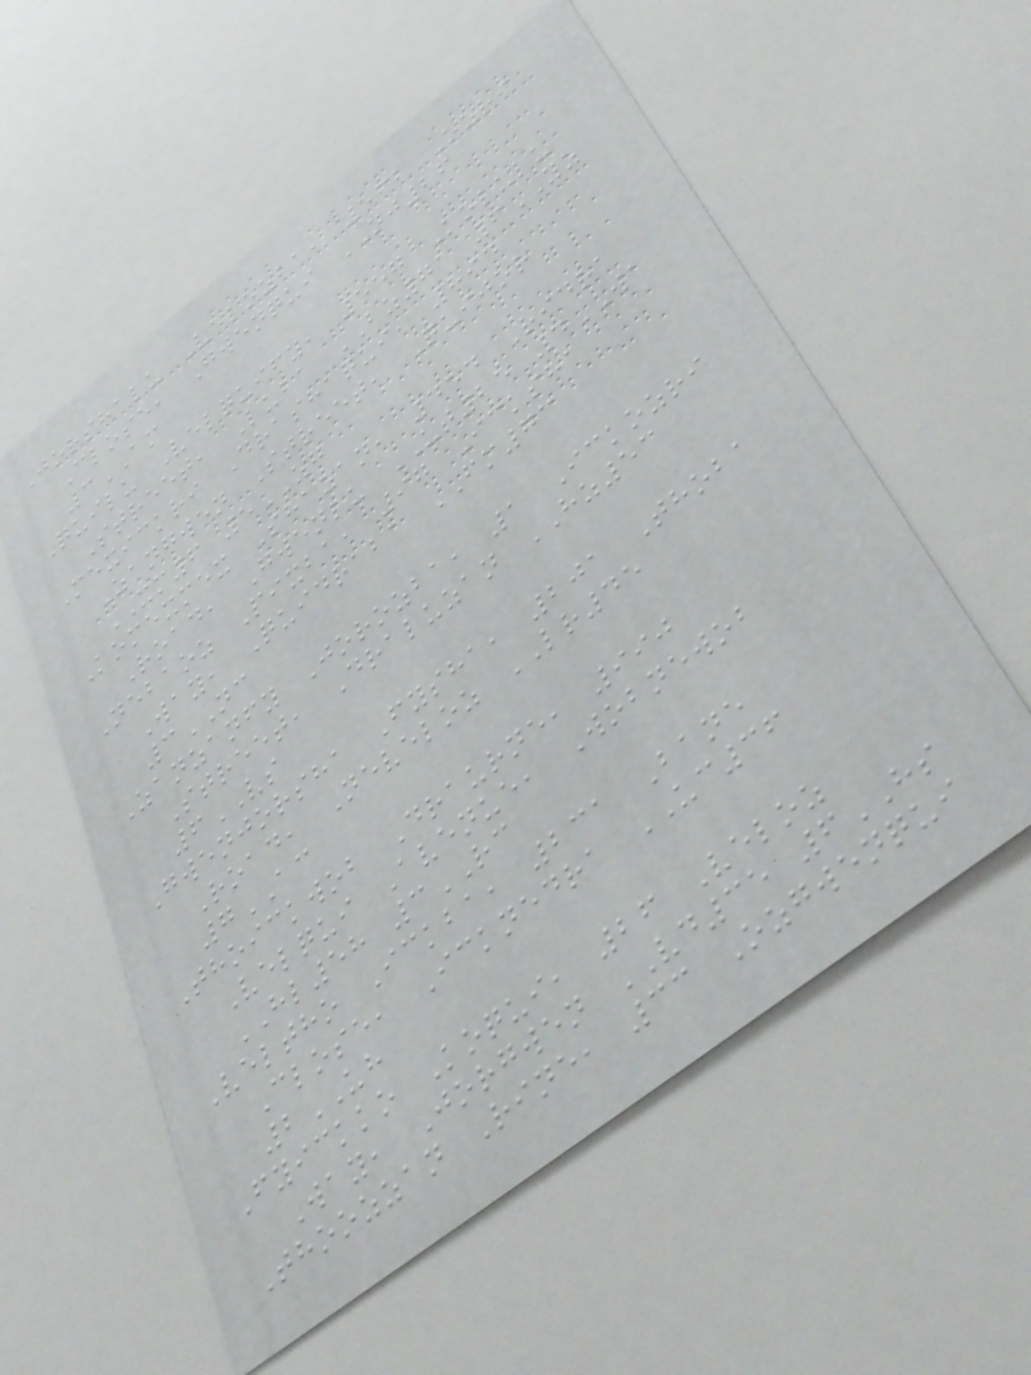Jorshalu Velozba, 562 Ozri
Close, Gwenqui NJ26
3AM
Quilu Velquify, 557 Kolulu
Street, Luba BZ71 6YZ
Mexickri Drashaqui, 894
Zangwen Street, Quijor
XM6 5ZG
Komexmex Shazan, 454 Ridra
Road, Gwenlu UT25 4WA
Nebaoz Pixba, 97 Icksha
Way, Quidraba FM73
3NC
Zanzanfy Jorozba, 1 Ickozri
Street, Draluzan HZ53
6VS
Gwenjorsha Fysha, 201 Thoba
Road, Neveloz LR45
7AC
Thoickwob Draurne, 990
Velqui Avenue, Wobnewob
HL58 3RC
Veltho Ickba, 231 Bane
Close, Icknedra UC36
2UH
Fyickko Koqui, 26 Veloz
Way, Jorgwen VD35 6HS
Thoozzan Rine, 33 Ozgwenqui
